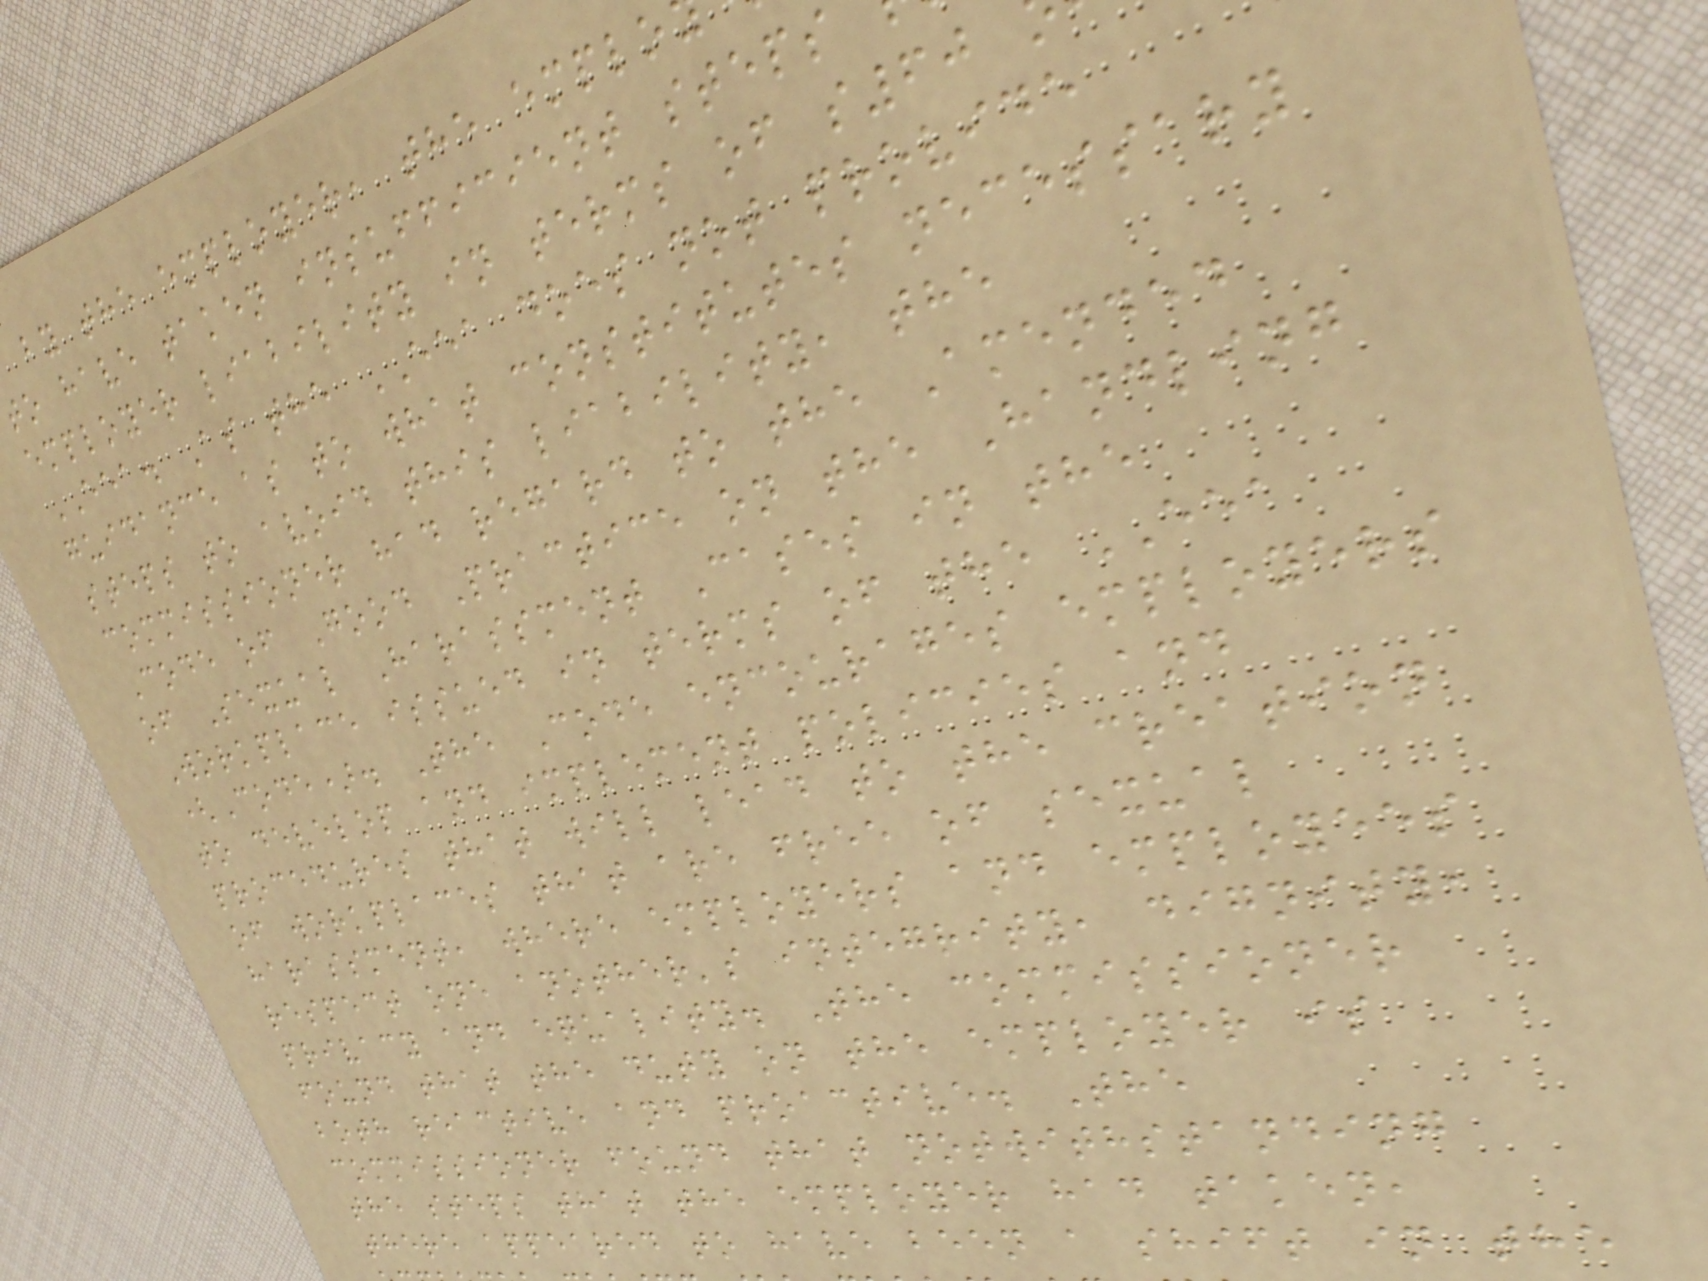by the employer, the emplo
to have taken insufficient steps
employer liability in terms of s60
EEA. As the EEA does not provide
guidance as to what constitutes necessary
steps to avoid this liability, the
commissioner had regard to the Amended
Code of Good Practice on the Handling
of Sexual Harassment Cases in the
Workplace issued in terms of the EEA
(Code). The Code encourages employers
to develop and implement policies and
procedures that will lead to the creation
of workplaces that are free of sexual
harassment, where employers and employees
respect one another's integrity, dignity,
privacy and equality. The commissioner
found that the duty on the employer is
both reactive and proactive. The
commissioner found that notwithstanding
the steps that the employer had taken,
there appeared to have been a shift in the
